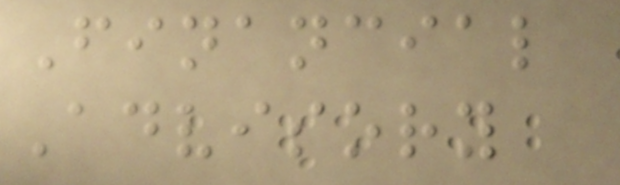Financial
Advisory
